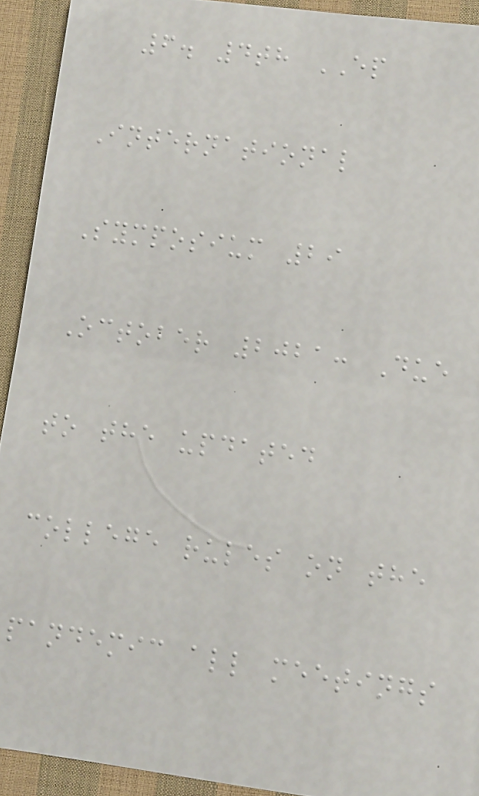6. 4th EP
International
Symposium 29
October 2021: Due
to the updated
college rules on the
pandemic all meetings
